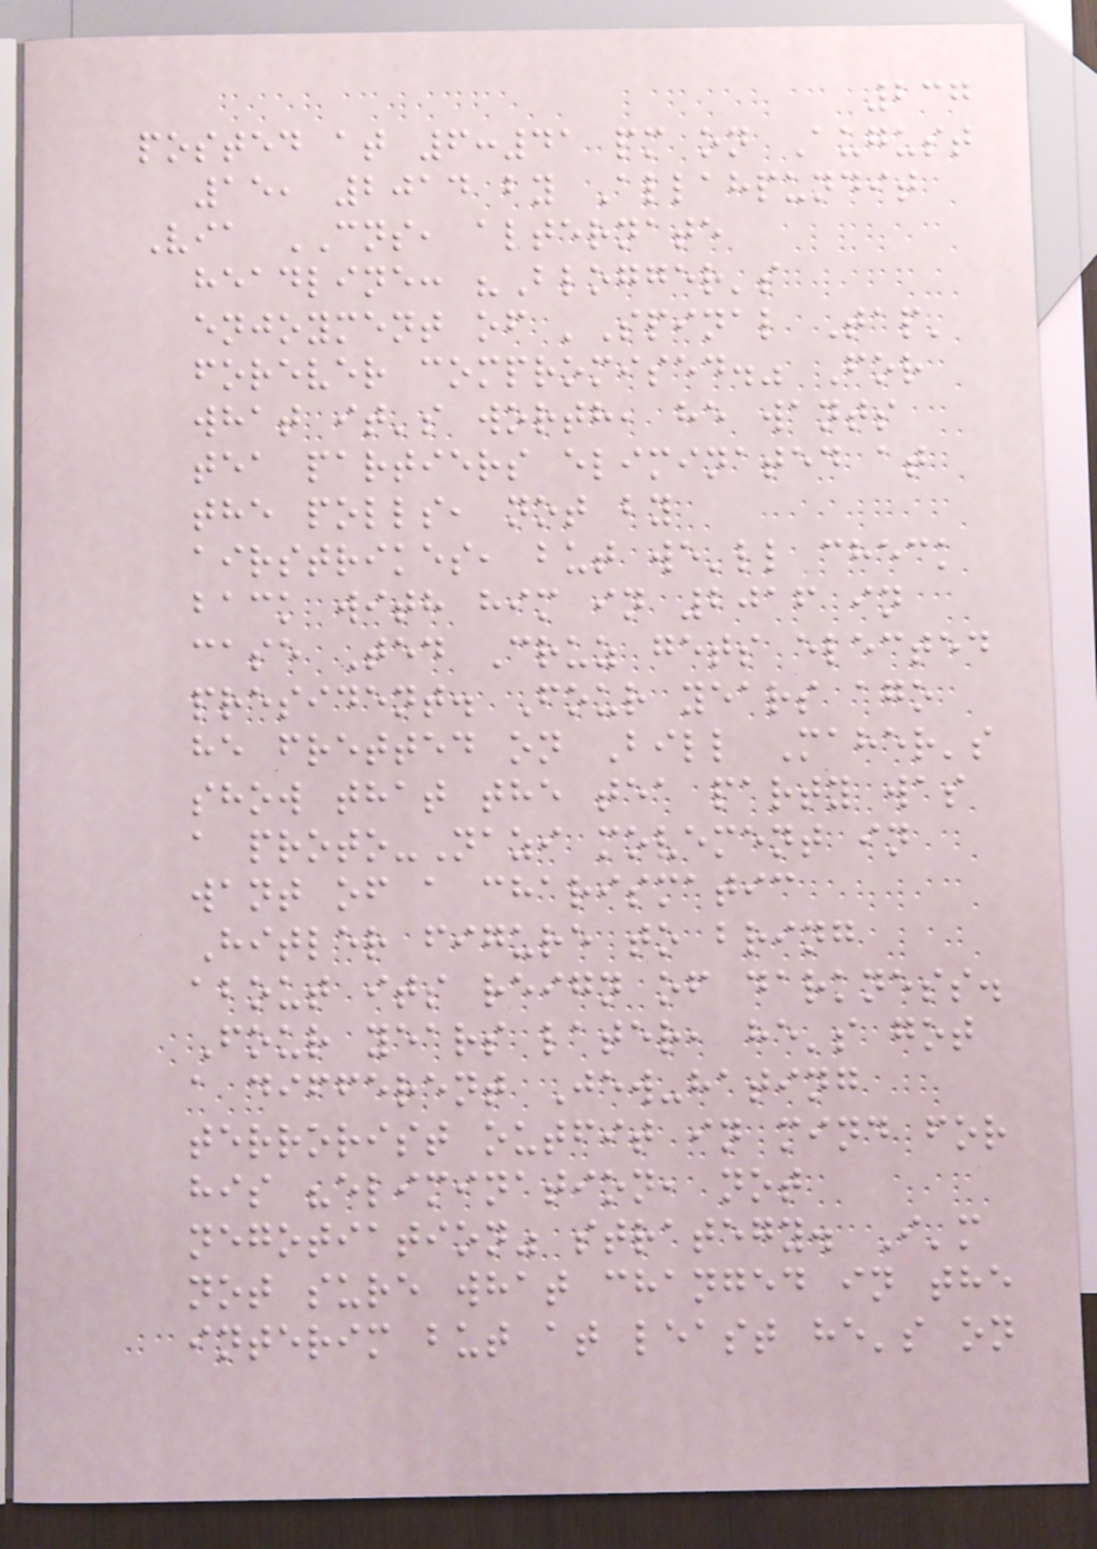237
posted at 6:41 pm on August
15, 2014 by Allahpundit
Via CNS, alternate
headline: "Blogger's
enjoyment of 'Spinal Tap'
forever compromised." For
what it's worth, he wants
tea partiers eliminated at
the polls, not by
airstrikes, but we'll check
back with him in 2016 in
case Ted Cruz gets elected
president. Four years ago
he fretted on Bill Maher's
show that the tea party was
a proto-Nazi movement in
want of a charismatic
Hitler figure to bring
about its reign of darkness.
Four years later, he's got
a different Jew-hating
terrorist outfit in mind for
his "elimination, not
negotiation" strategy. I'm
not sure what changed in the
interim but at least he's on
